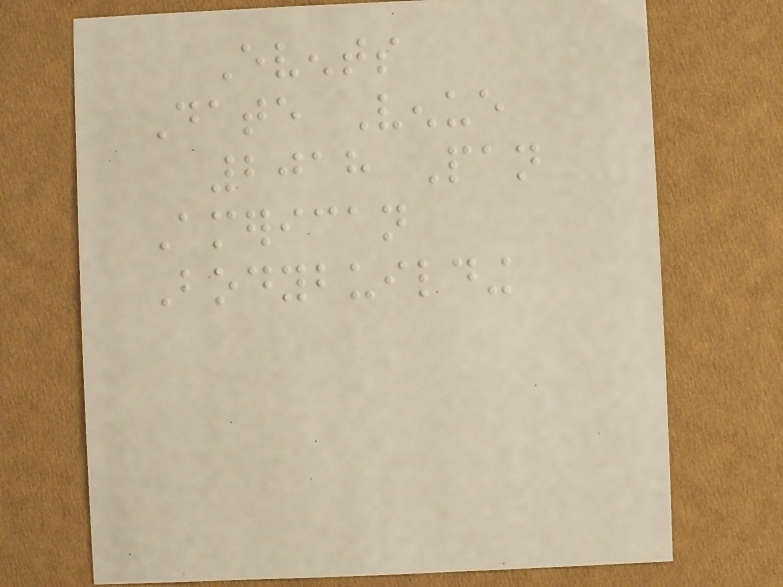Events
Date Venue
2018 Pan
American
Bodybuilding
